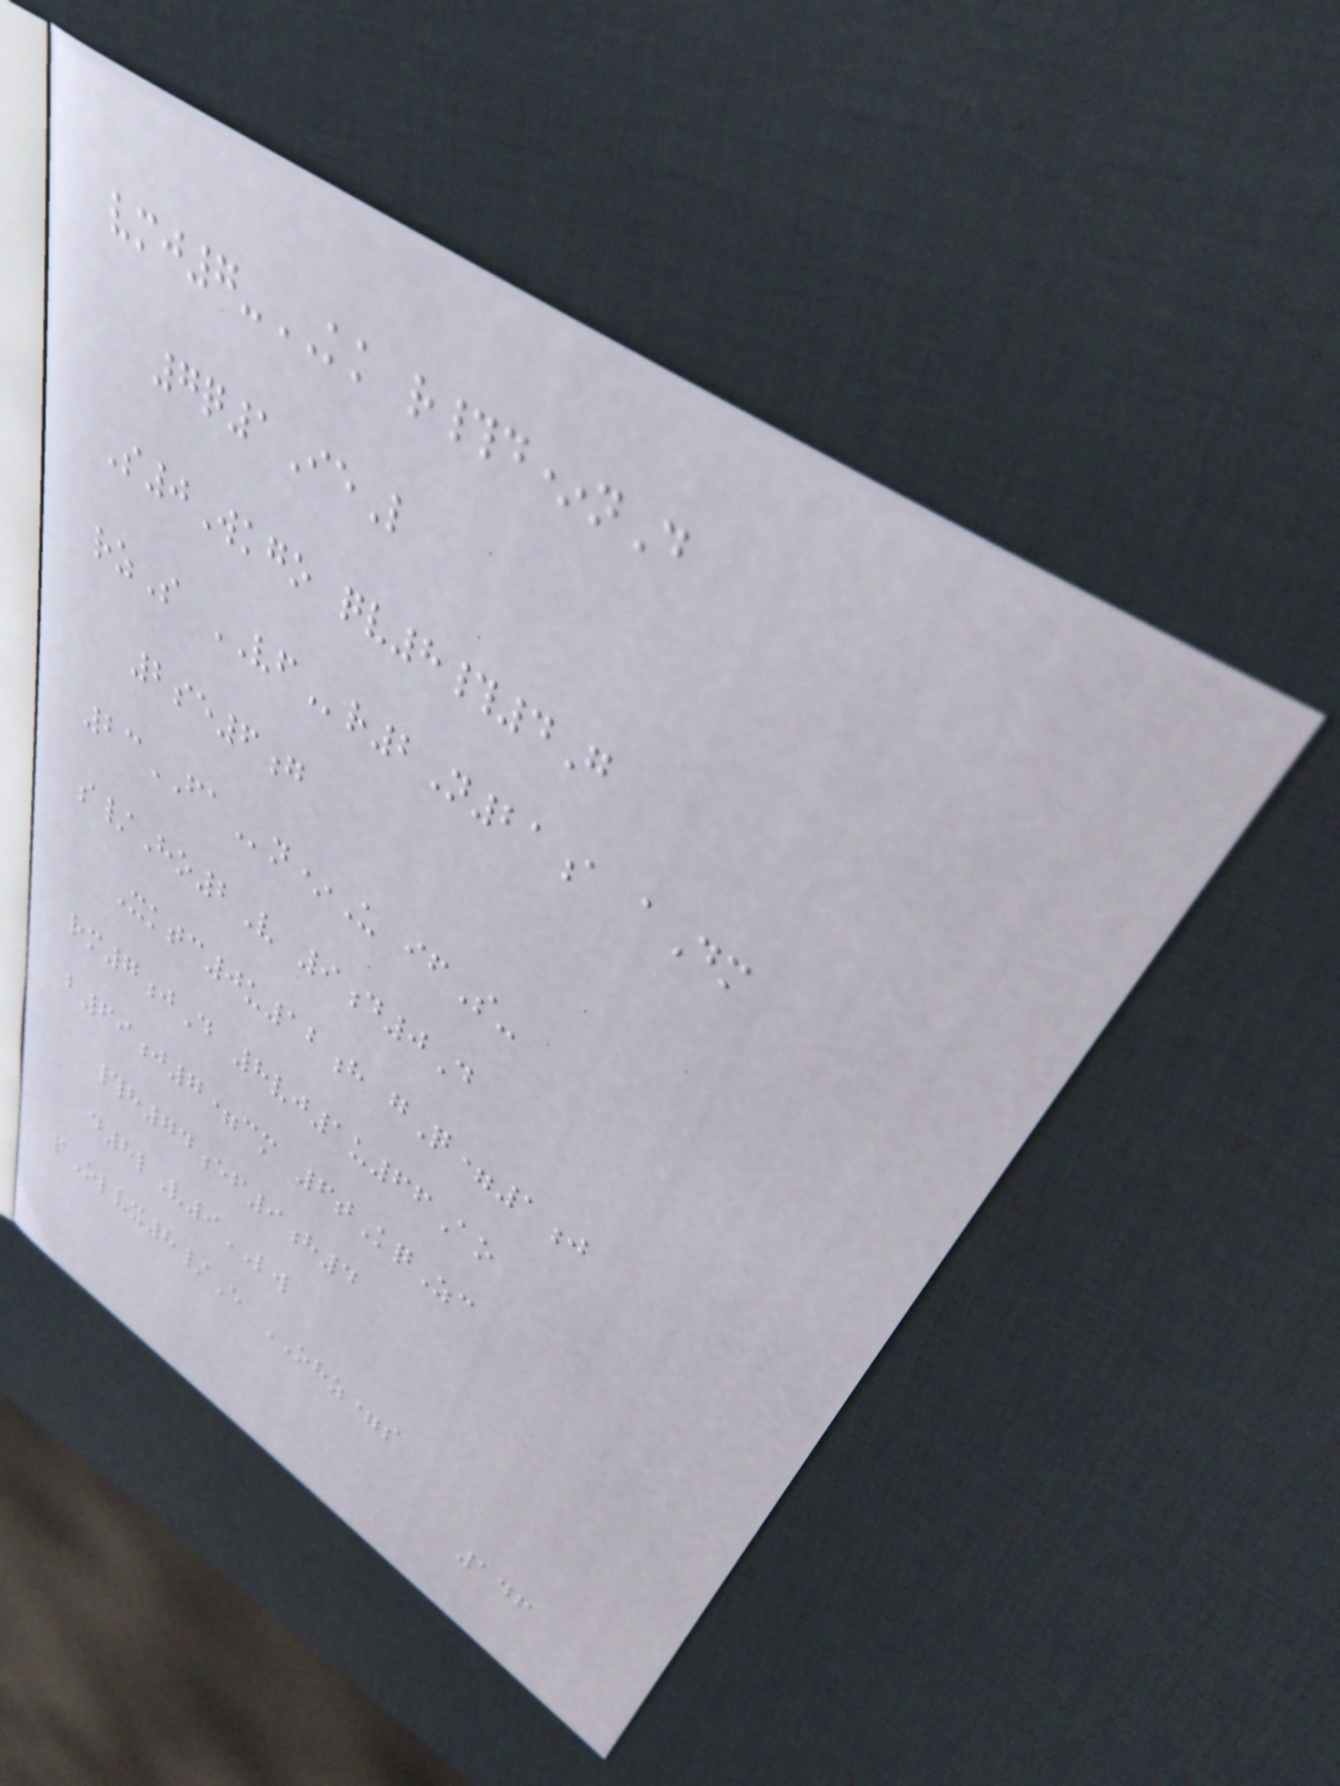vmj7-KK r#d*nD
7q1IeL
S0Wkgo qv8#4G
rzS VFr2N21a aDm
2se6g
23FAn*U ifS-
s/Ho2V 9d0D
Xktc0u12h gQ=1j
rm7jD 8vj1u66Ao
b69j7=cm 6tKqZc
#h74ef9h4
d8lV9LW
pOlvx8/E OHZ=s
146
